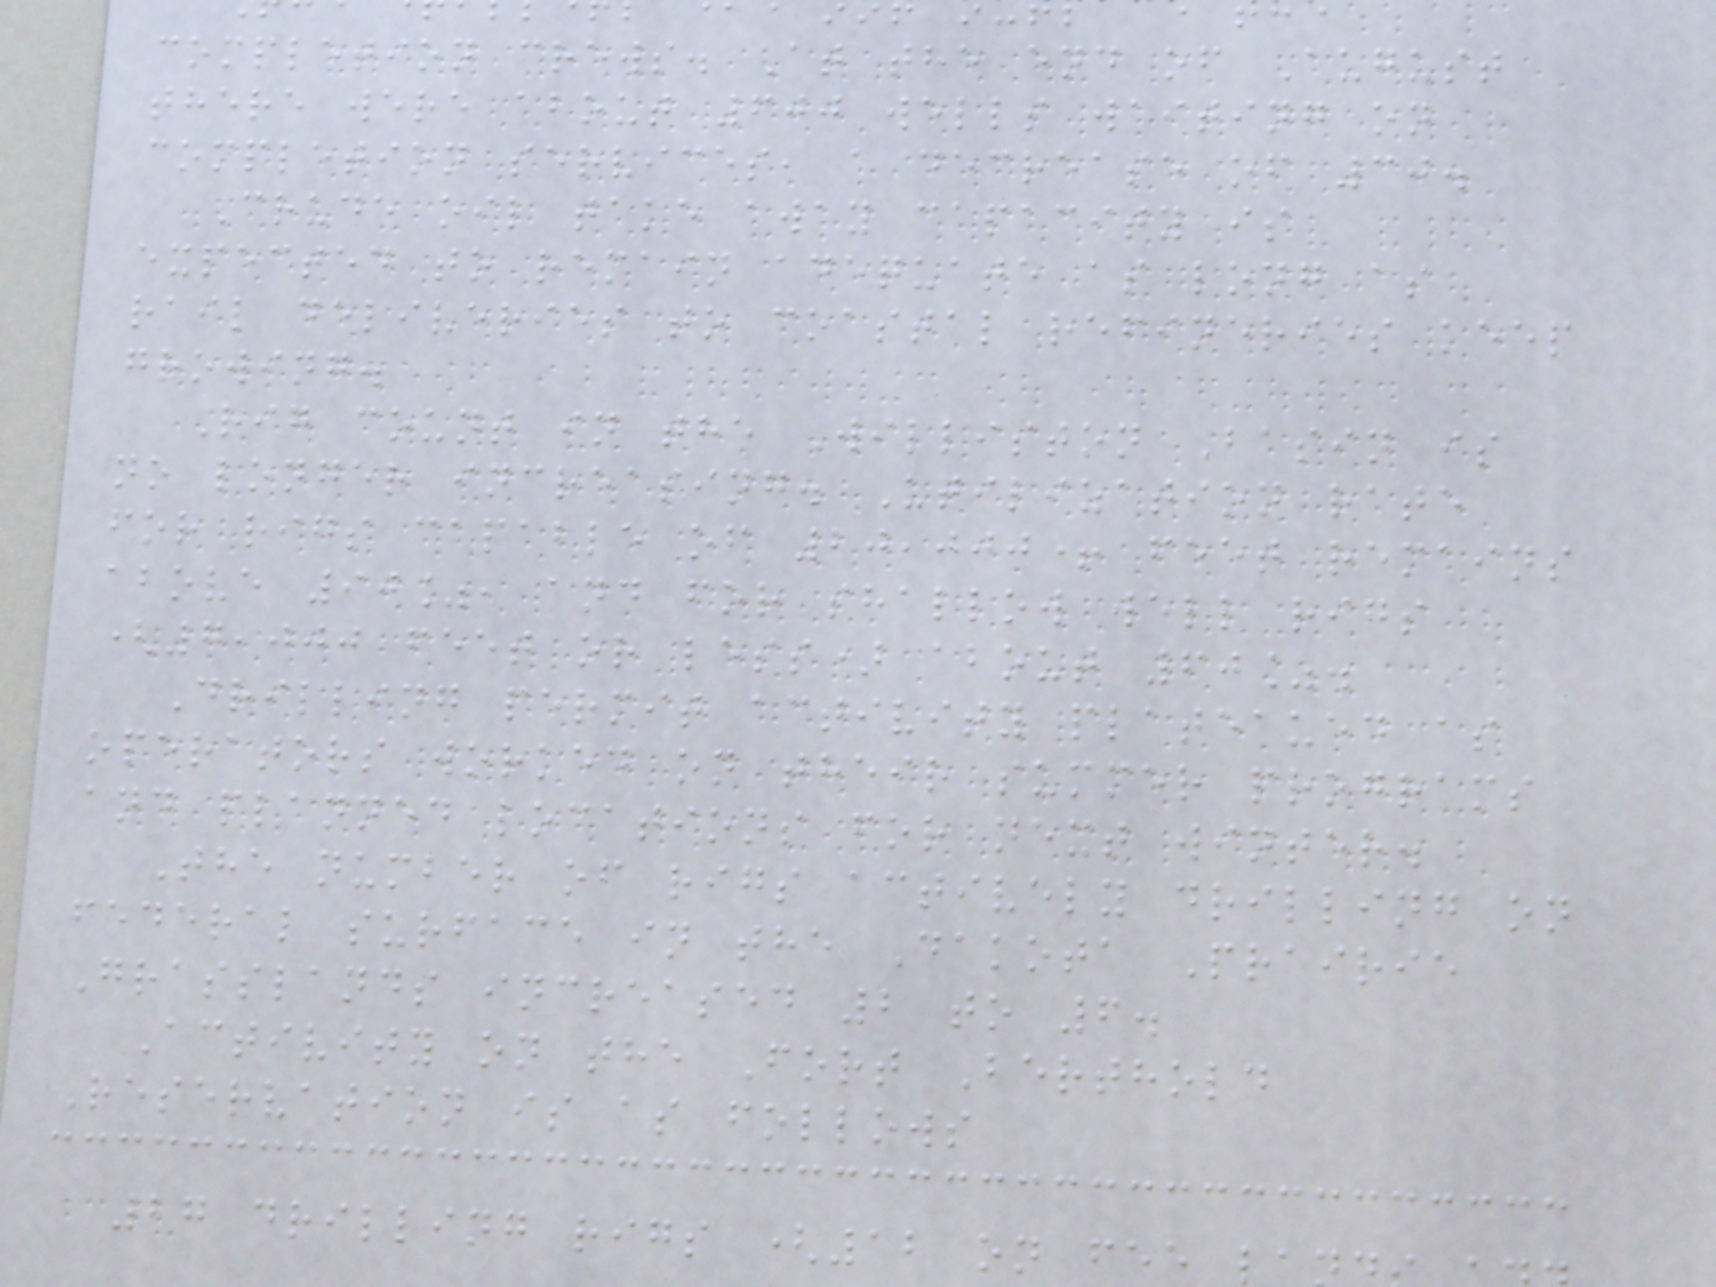completion crews. At the end of August
there were about 600 wells waiting on
completion services, a decrease of 30.
Crude oil take away capacity is
expected to remain adequate as long as
rail deliveries to coastal refineries keep
growing.
Rig count in the Williston Basin is
no longer increasing. Utilization rate
for rigs capable of 20,000+ feet remains
above 90%, and for shallow well rigs
(7,000 feet or less) about 60%.
Drilling permit activity plateaued as
operators worked on their summer programs
and planned locations for next winter.
The number of rigs actively drilling on
federal surface in the Dakota Prairie
Grasslands increased 2 to 6.
Activity on the Fort Berthold
Reservation is as follows
27 drilling rigs (12 on fee l
